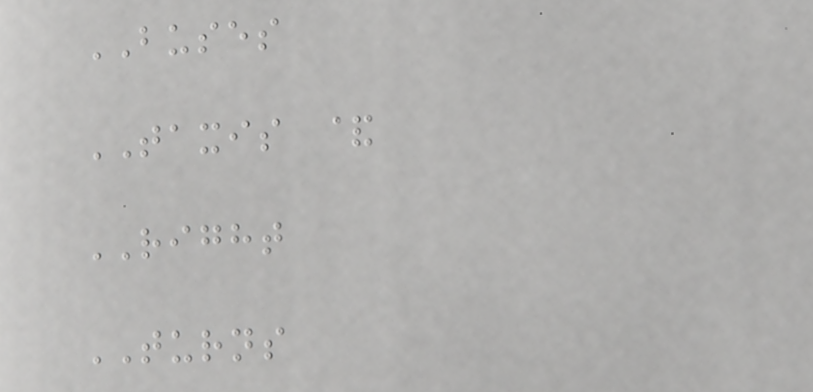BUSES
TAXIS &
RIGHT
TURNS
